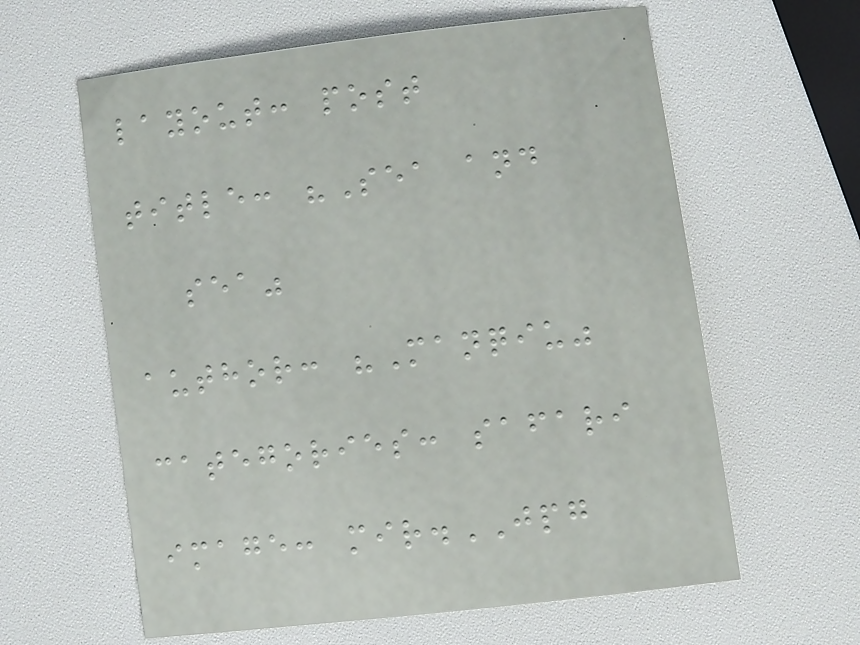layout: post
title: "Sea and
sea"
author: "Manqiu"
categories: safari
image: mir.JPG
